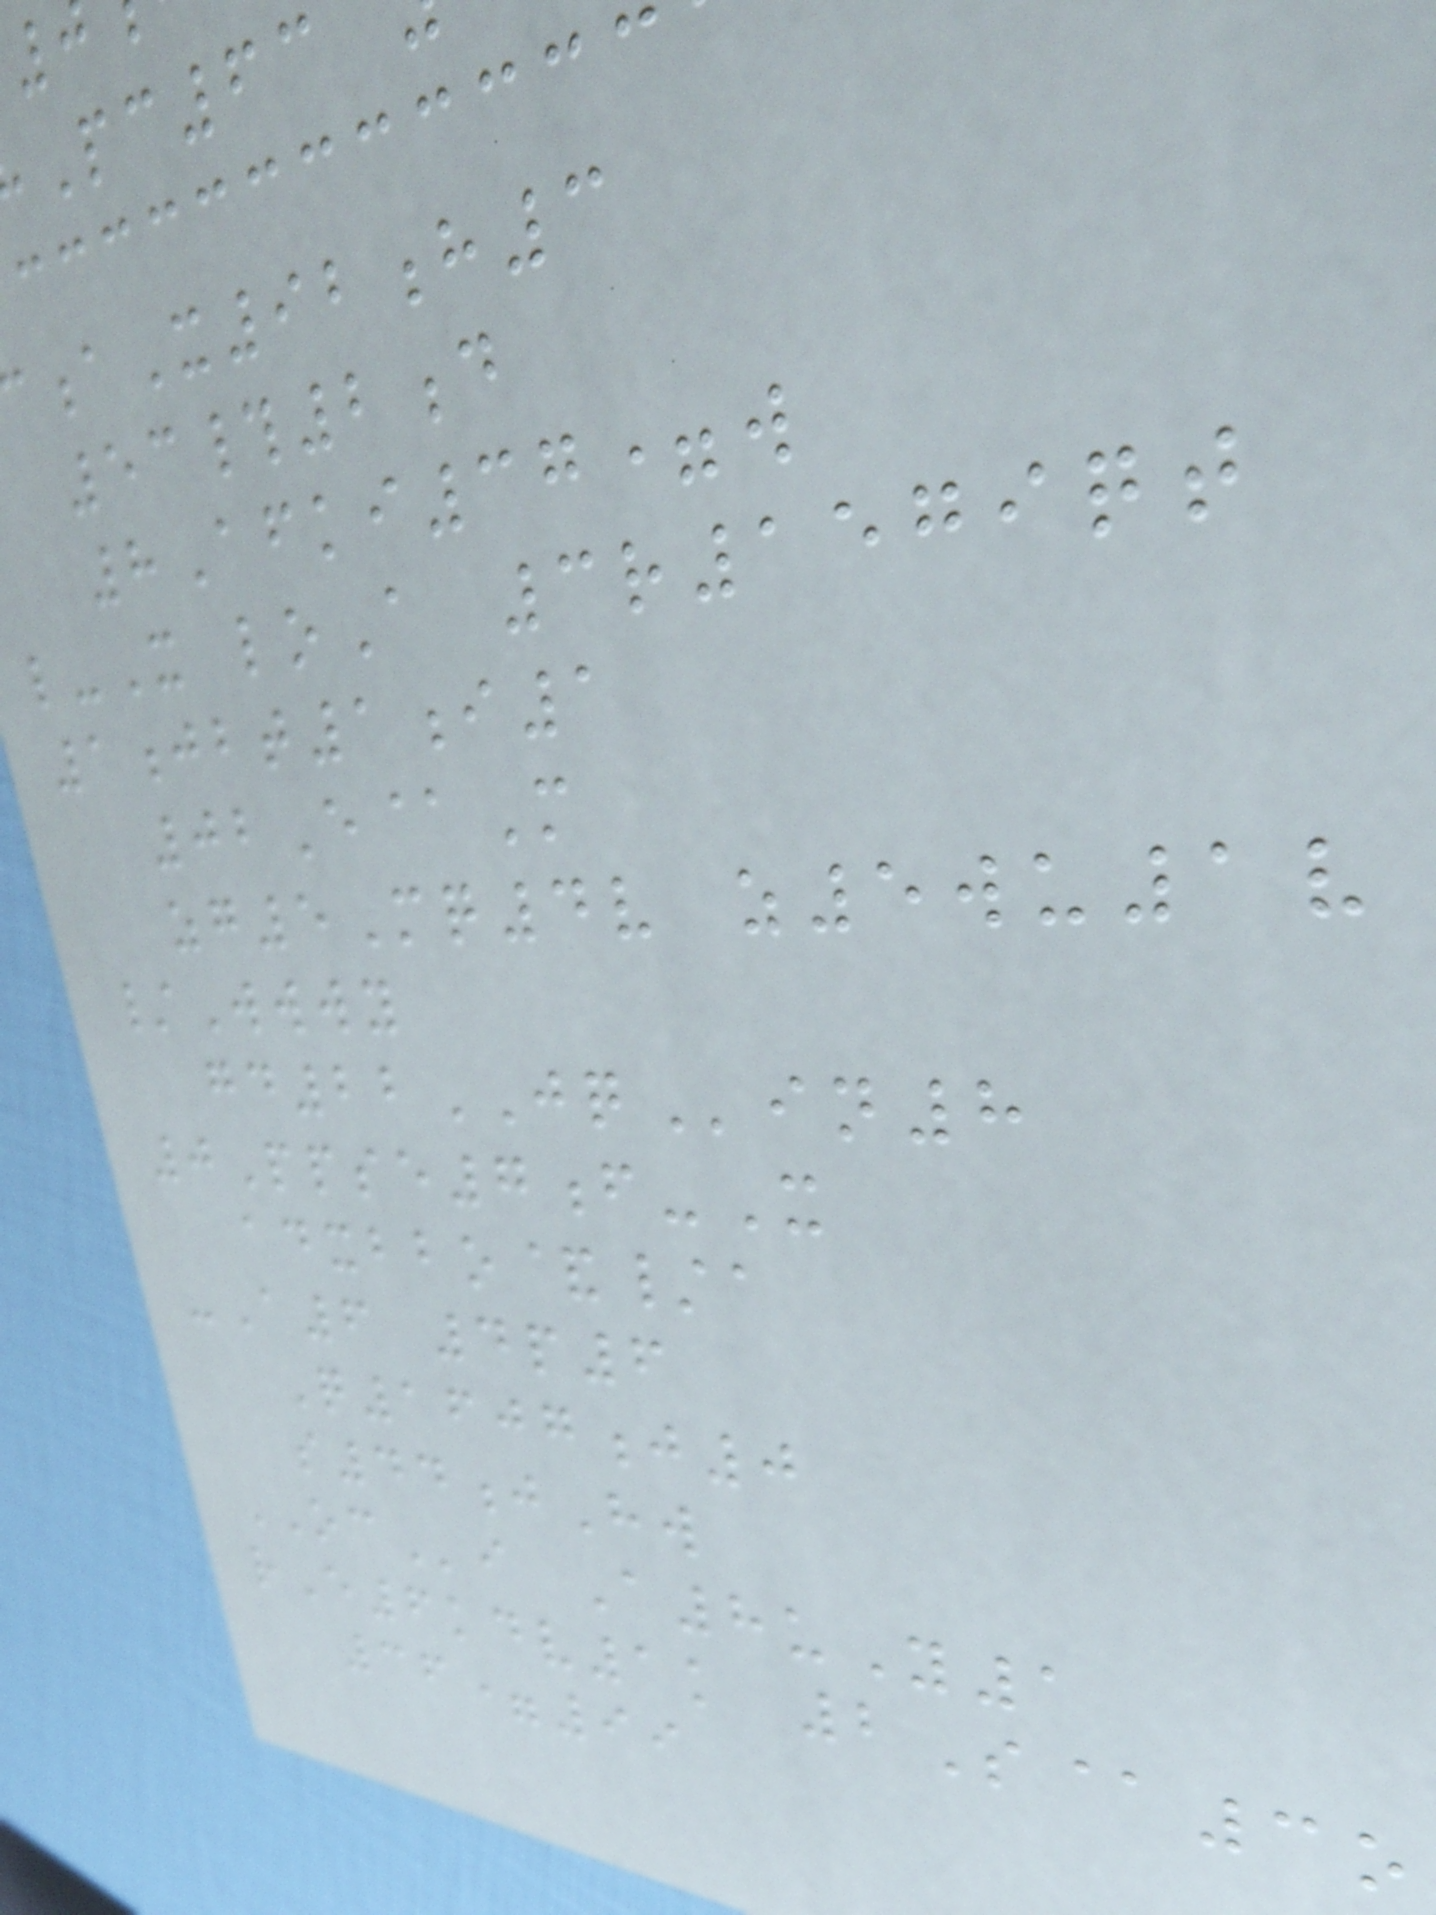Pc63
aX92h3
53#2d
8Afki37=w
l-X loA 3r1579qt
1jbt1i1
02E@M
zg5Mq4v z5wu1v
/Wwwy
gd22JQin8
0Ppse7f-X
adxbbo&/a
-A6 4p6
Q1607j0
s44jHw
OCi A8uY1
rE6kdv1k 2S@3o
36=99
